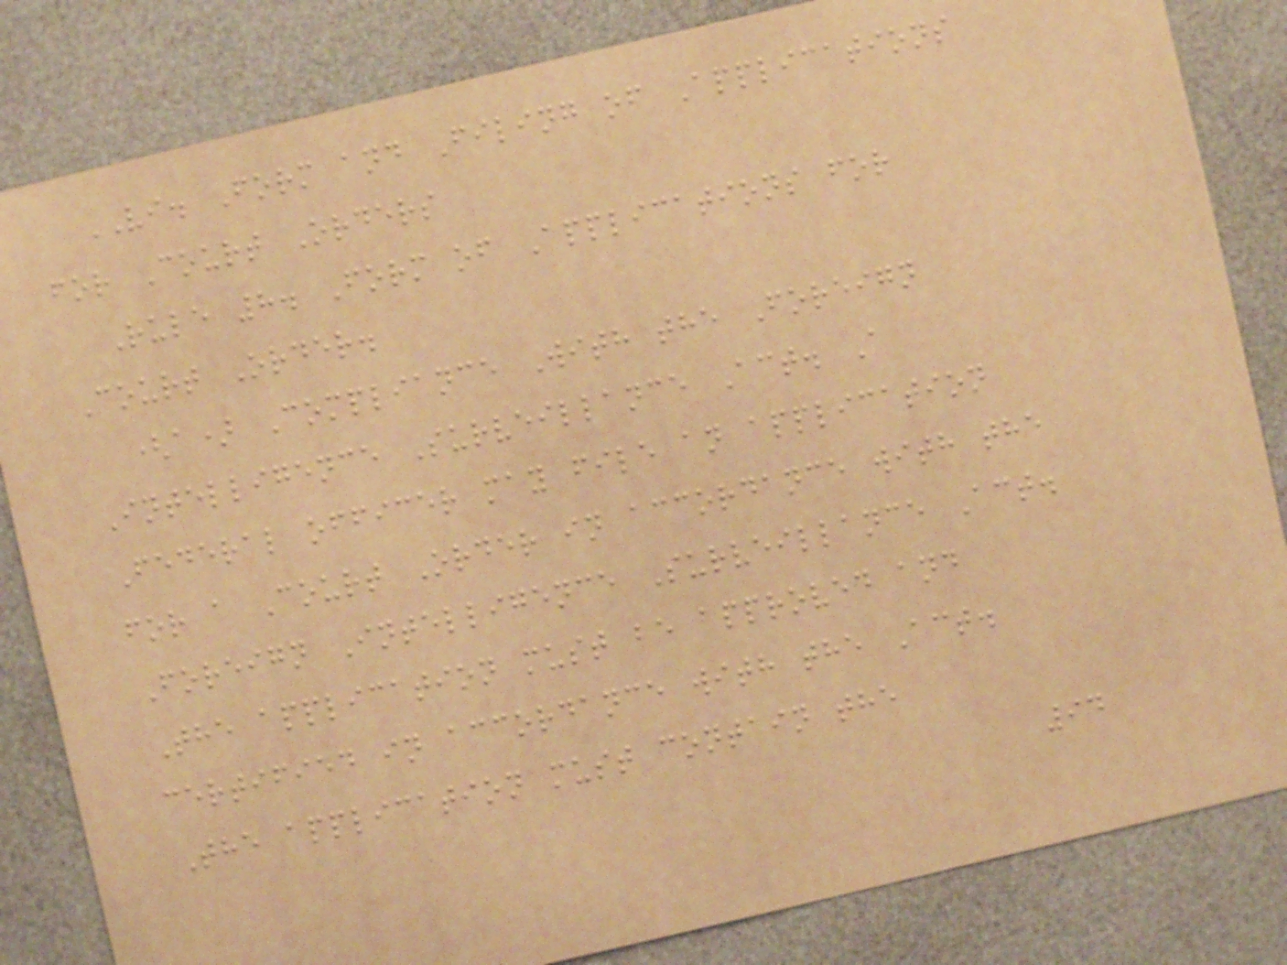VI. Form and Filing of Applications
for Court Orders
Rule 8. Form of Applications for
Court Order.
(a) Compliance With the Foreign
Intelligence Surveillance Act. A
Federal officer may file an application
for a Court Order in accordance with the
Foreign Intelligence Surveillance Act.
The application must be approved and
certified in accordance with the Act.
The application must contain the
94
